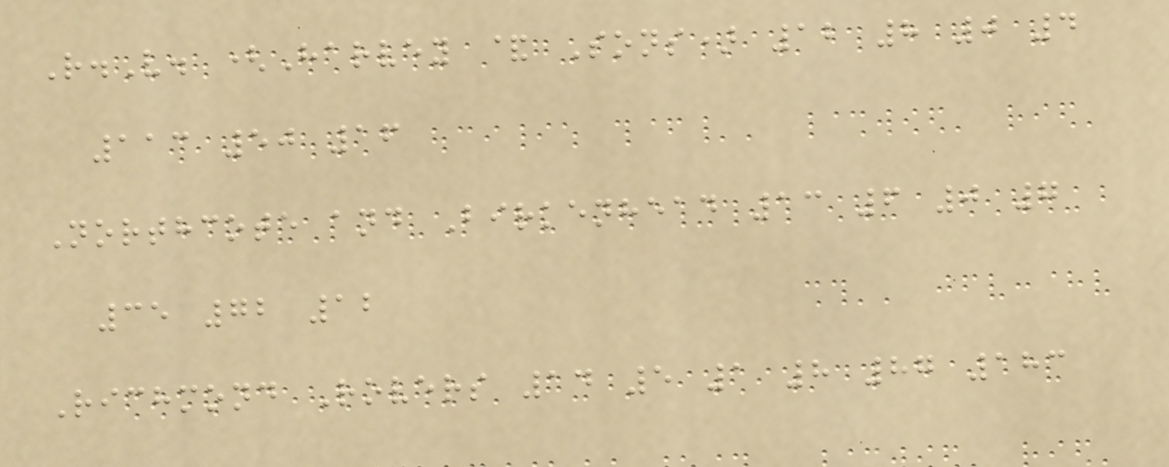R.V. (Harvey & Sons) 12 8 0 4
113 50 16
Northcote and Birkenhead 13 6 0 7
35 72 12
Richmond Rovers 14 5 1 8 87 183
